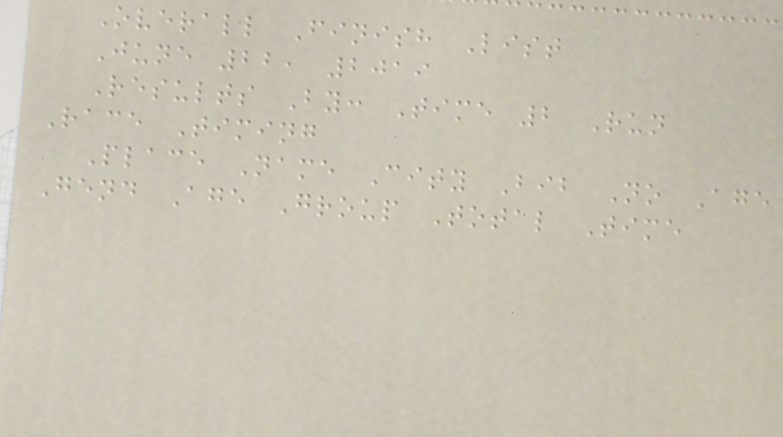Overall Finish List
June 22, 2019
Results By: Time 2 Run
Race Timing
Place Name City Bib No Age
Gend Age Group Total Time
